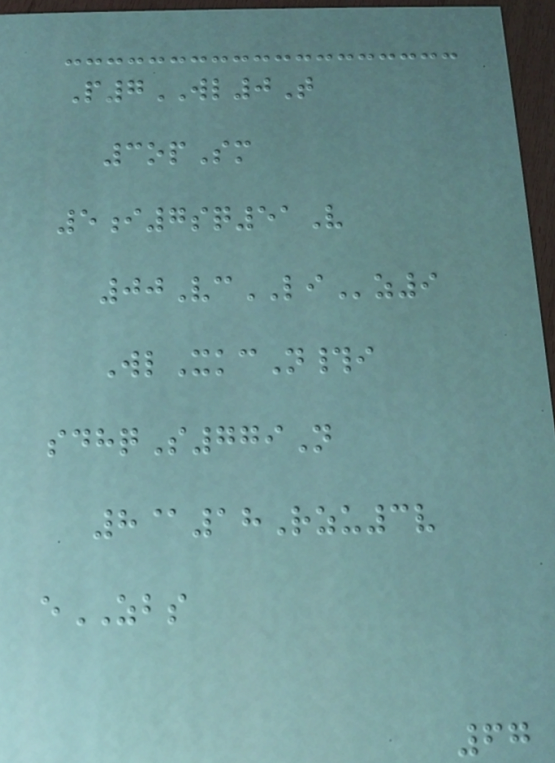P7WL0T
3opSm
5i7sq51V
00VcLIz9
WlXkcN#i
sdhqS779N
8@18Rzu3v
eZBS
67
